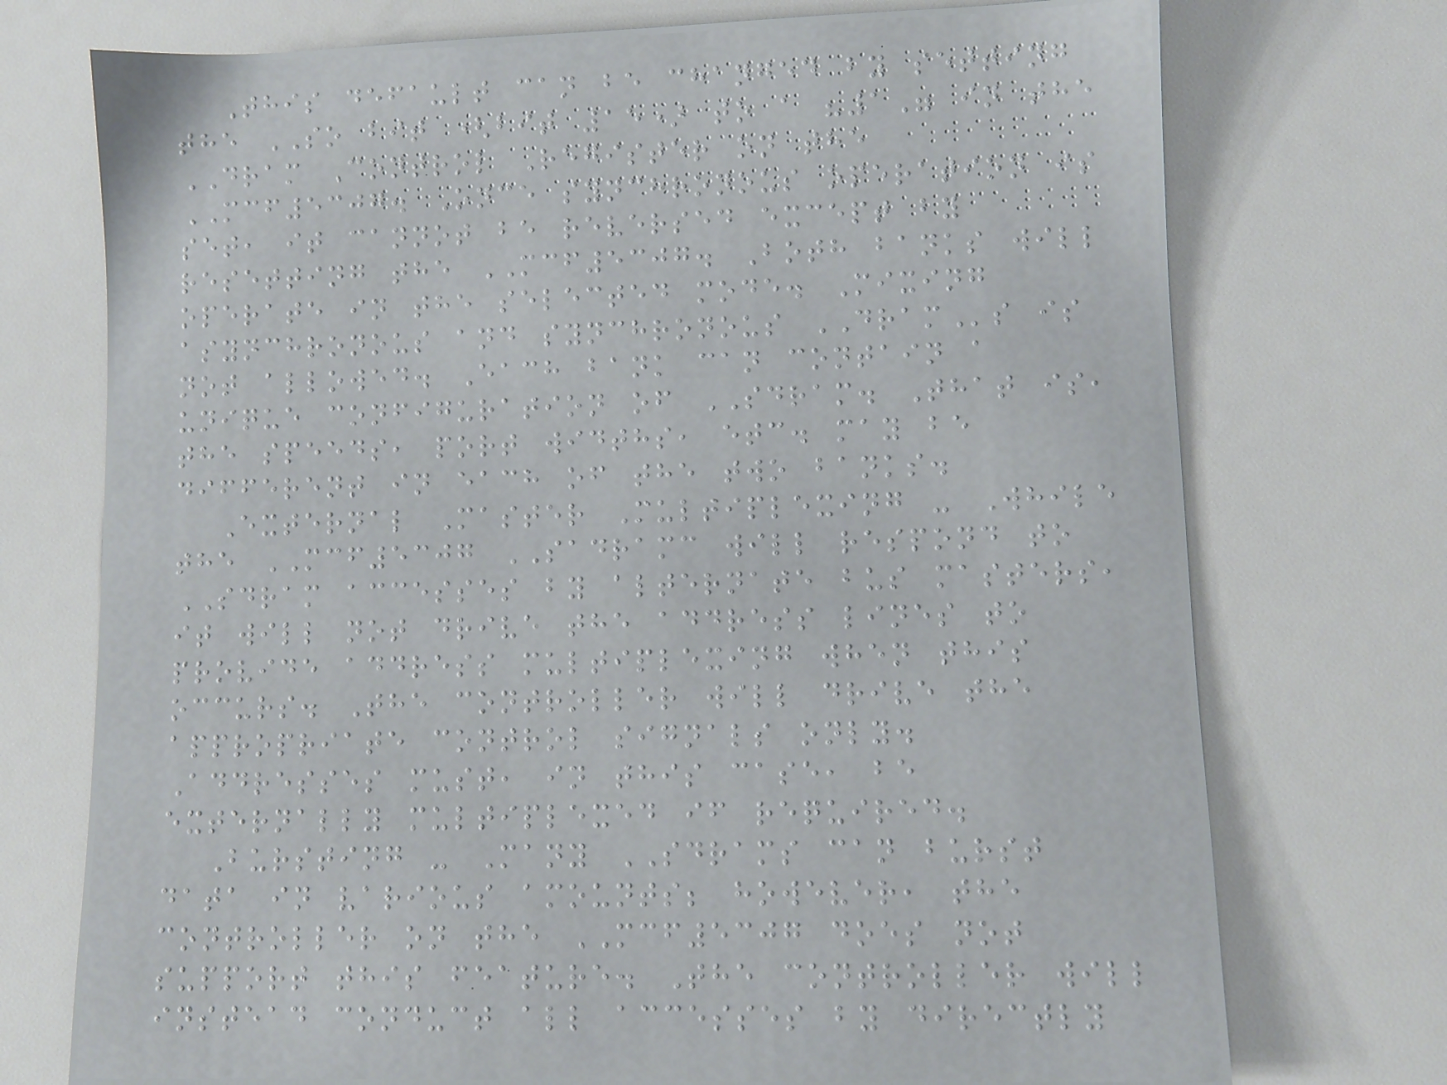This default can be changed by setting
the SO bit (bit 15) to a "1" in the
DRAM Control Register on the
MCF5307. Once synchronous operation is
set, it cannot be reversed except by
resetting the MCF5307. Both banks will
operate in the selected mode. Mixing
asynchronous and synchronous DRAMs is
not allowed. Each bank can contain a
unique configuration of SDRAM. That is,
the speeds, port widths, etc. may be
different in each of the two banks.
External Master Multiplexing - While
the MCF5307 SADRAMC will respond to
SDRAM accesses by alternate bus masters,
it will not drive the address lines to
provide address multiplexing when this
occurs. The controller will drive the
appropriate control signals only.
Addresses must, in this case, be
externally multiplexed if required.
Bursting - Many SDRAMS can burst
data in various amounts; however, the
controller on the MCF5307 does not
support this feature. The controller will
instead conduct all accesses by directly
